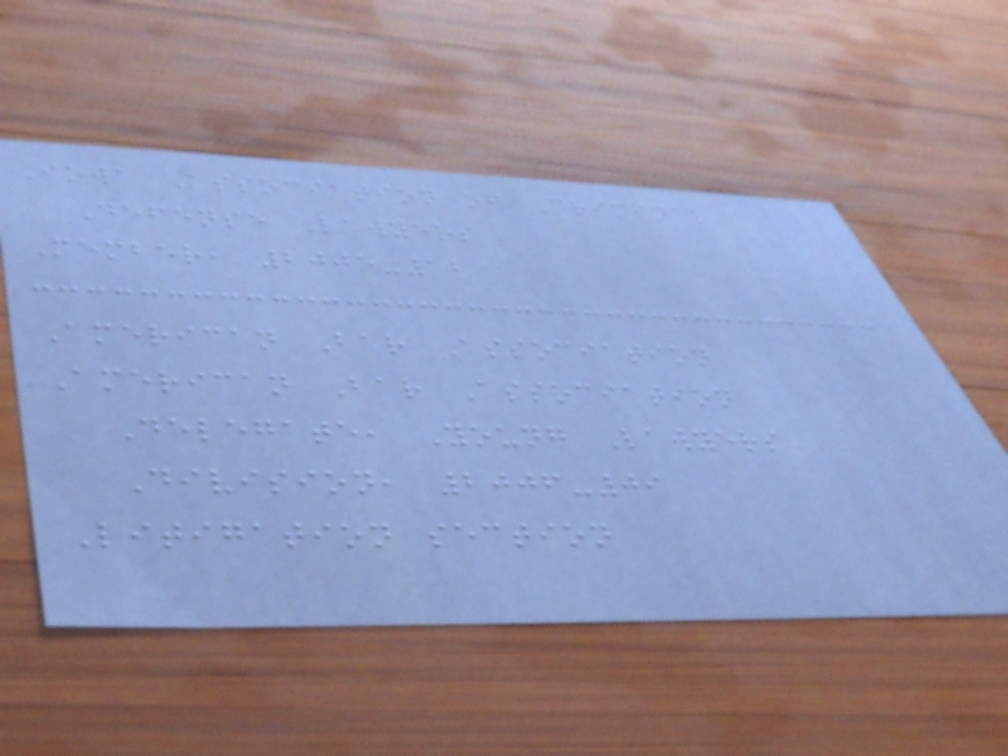Iowa Association of Criminal
Defense Lawyers
Member, 2005-12
American Bar Association
American Bar Association
Delegate, Young Lawyers
Division, 2006-09
Litigation section
